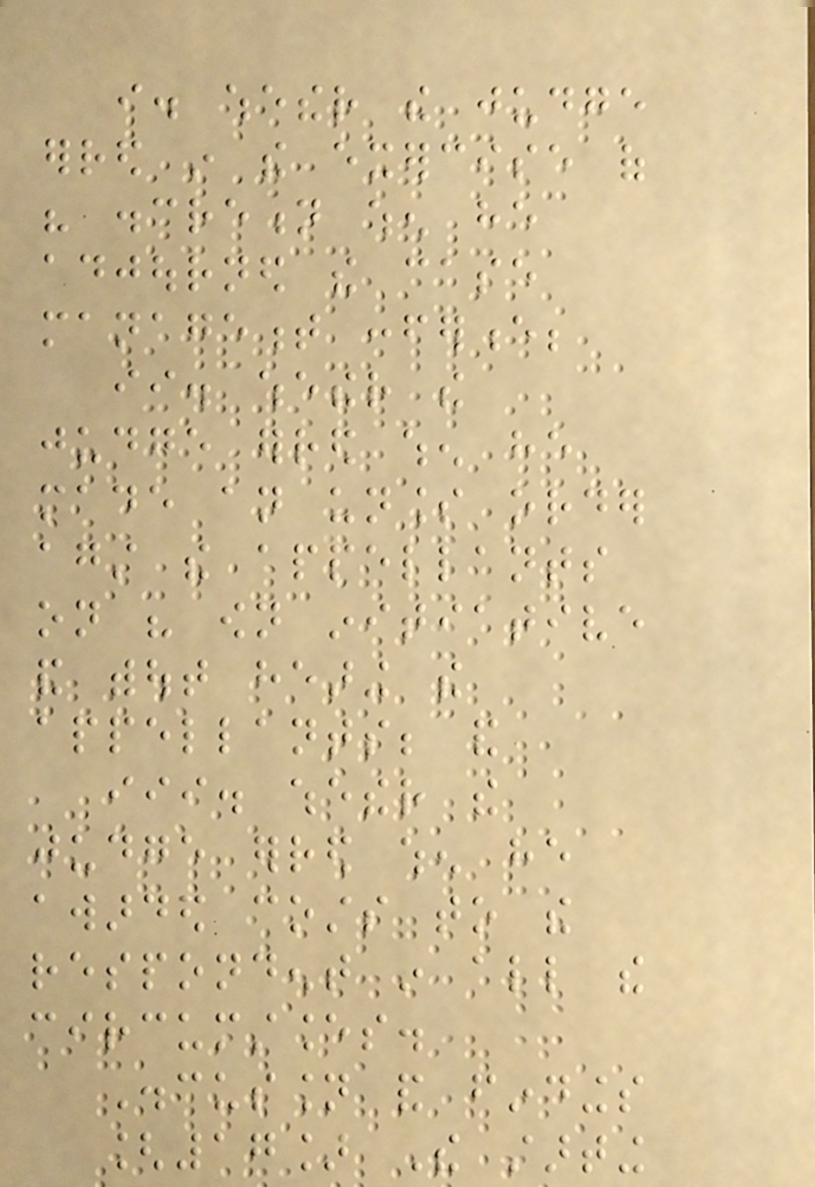i. whether the judge
erred in the exercise of
his discretion when he
adjourned the case
management conference;
ii. whether the
judge erred when he
made an unless order
against the appellants
on his own initiative
and without hearing the
appellants; and
iii. whether the
judge erred when he
awarded costs to the
respondent in all the
circumstances.
Discussion and findings
[17] The starting
